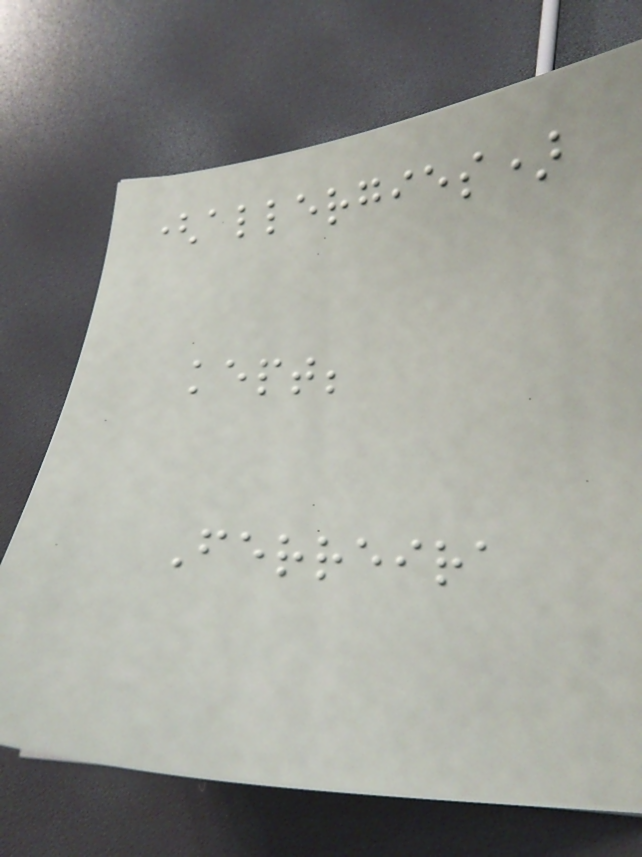(allergies)
kept;
Ferreira
